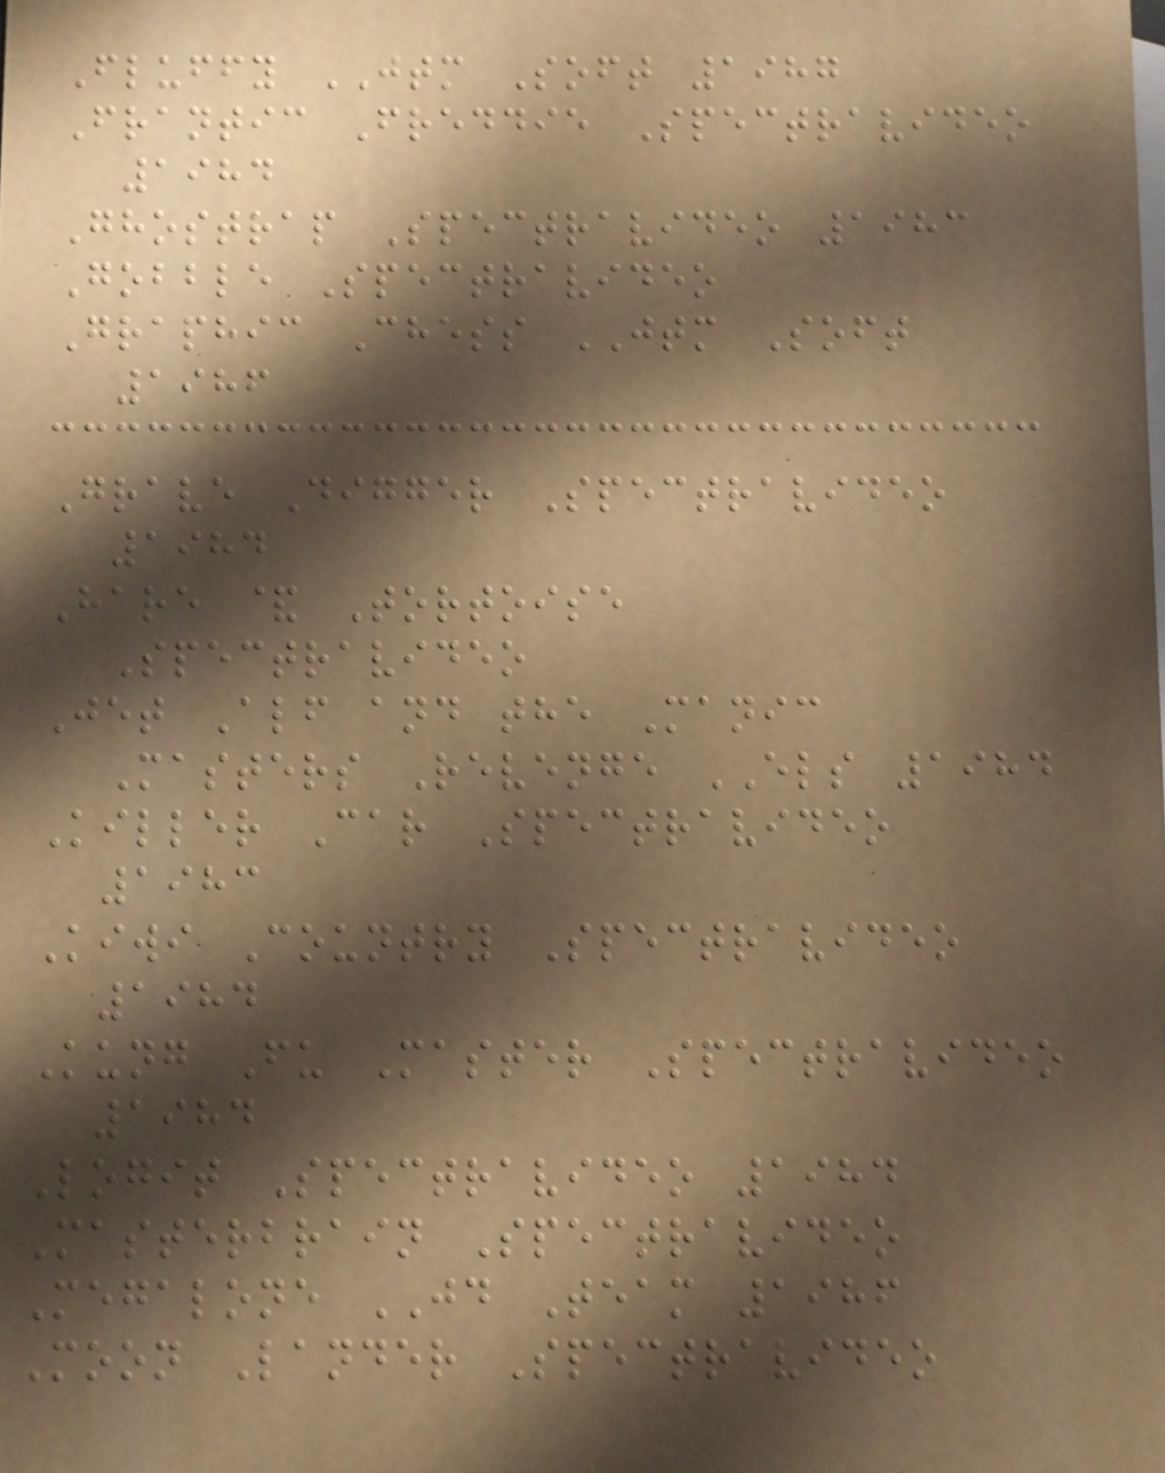Fluffy JTM Soft 1987
Frantic Freddie Spectravideo
1984
Ghostrap Spectravideo 1983
Gobble Spectravideo
Graphic Chess JTM Soft
1986
Grave Digger Spectravideo
1984
Hare & Tortoise
Spectravideo
Jet Alf and the Manic
Masters Revenge ELS 1984
Killer Car Spectravideo
1983
Kiwi Country Spectravideo
1984
Kung Fu Master Spectravideo
1984
Logit Spectravideo 1984
Masterbrain Spectravideo
Megalone JD Team 1986
Moon Lander Spectravideo
